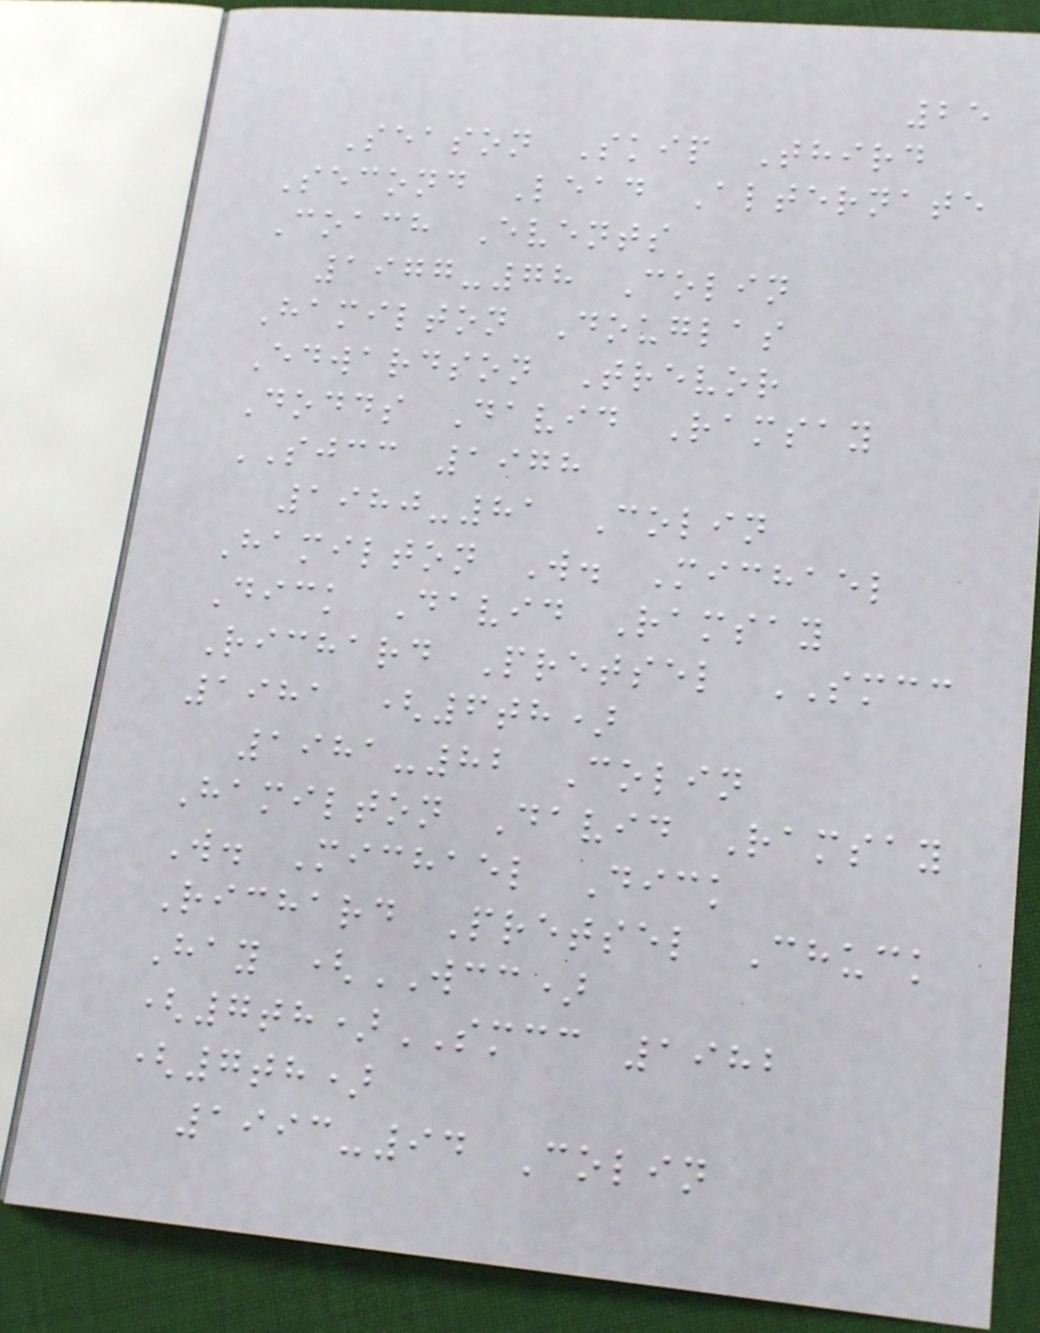25
Season Skip Third
Second Lead Alternate
Coach Events
1977-78 Colin
Hamilton Douglas
Edwardson Trevor
Dodds David Ramsay
SJCC 1978
1980-81 Colin
Hamilton W. Michael
Dick David Ramsay
Richard Pretsel SMCC
1981 (6th)
1981-82 Colin
Hamilton David Ramsay
W. Michael Dick
Richard Pretsel Chuck
Hay (WCC)
(7th)SMCC 1982
(7th)
1993-94 Colin
